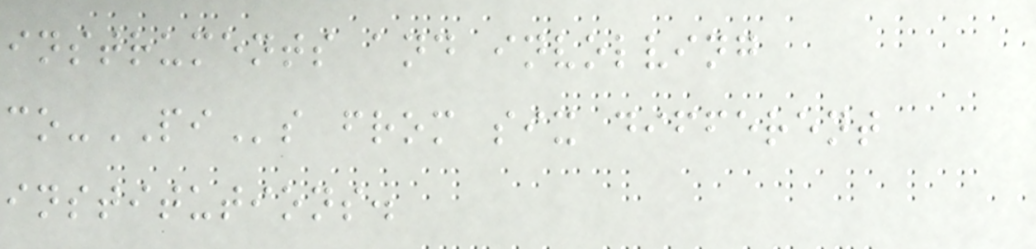instruments and involving
co-PIs from six different
institutions.
